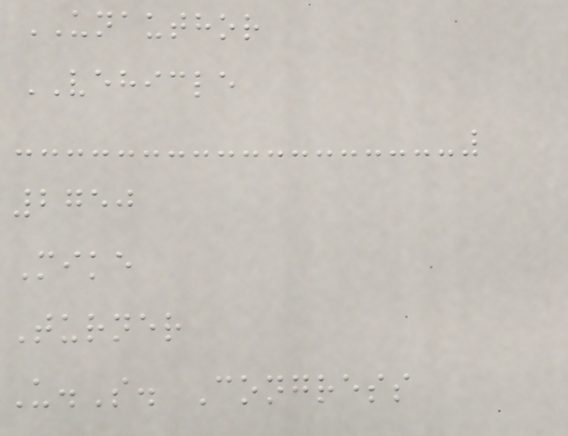UNAUTHOR
VEHICLE
2750
Mike
Turner
U.S. Congress
